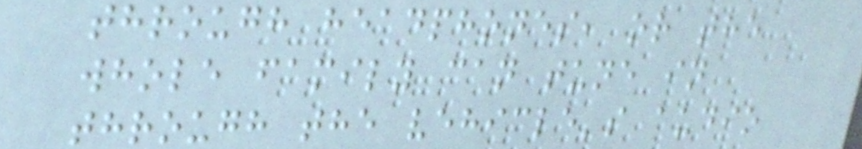through headphones, or the
whole family can tune in
through the vehicle's audio
